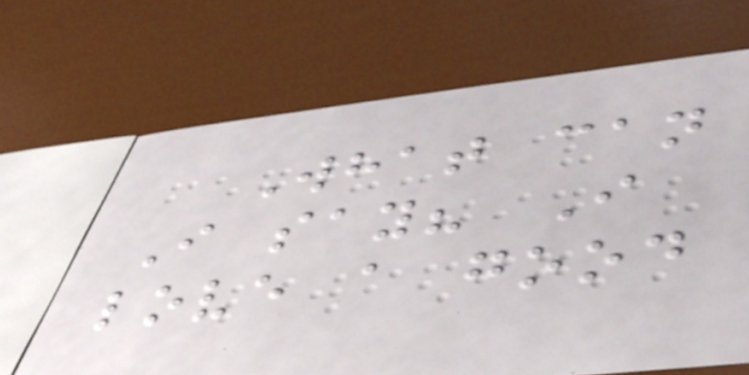What can
I say? I
love a good
